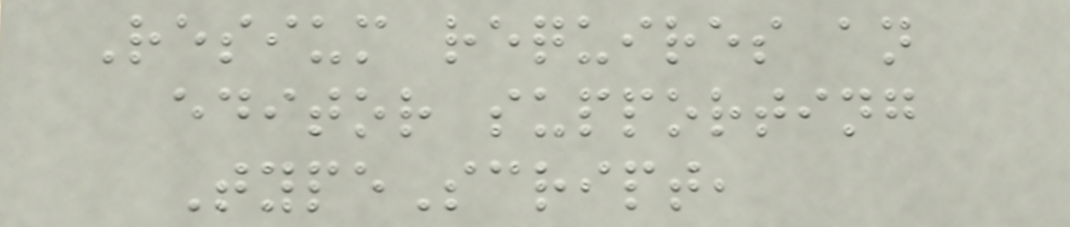Resium requires an
editor supporting
TypeScript,
